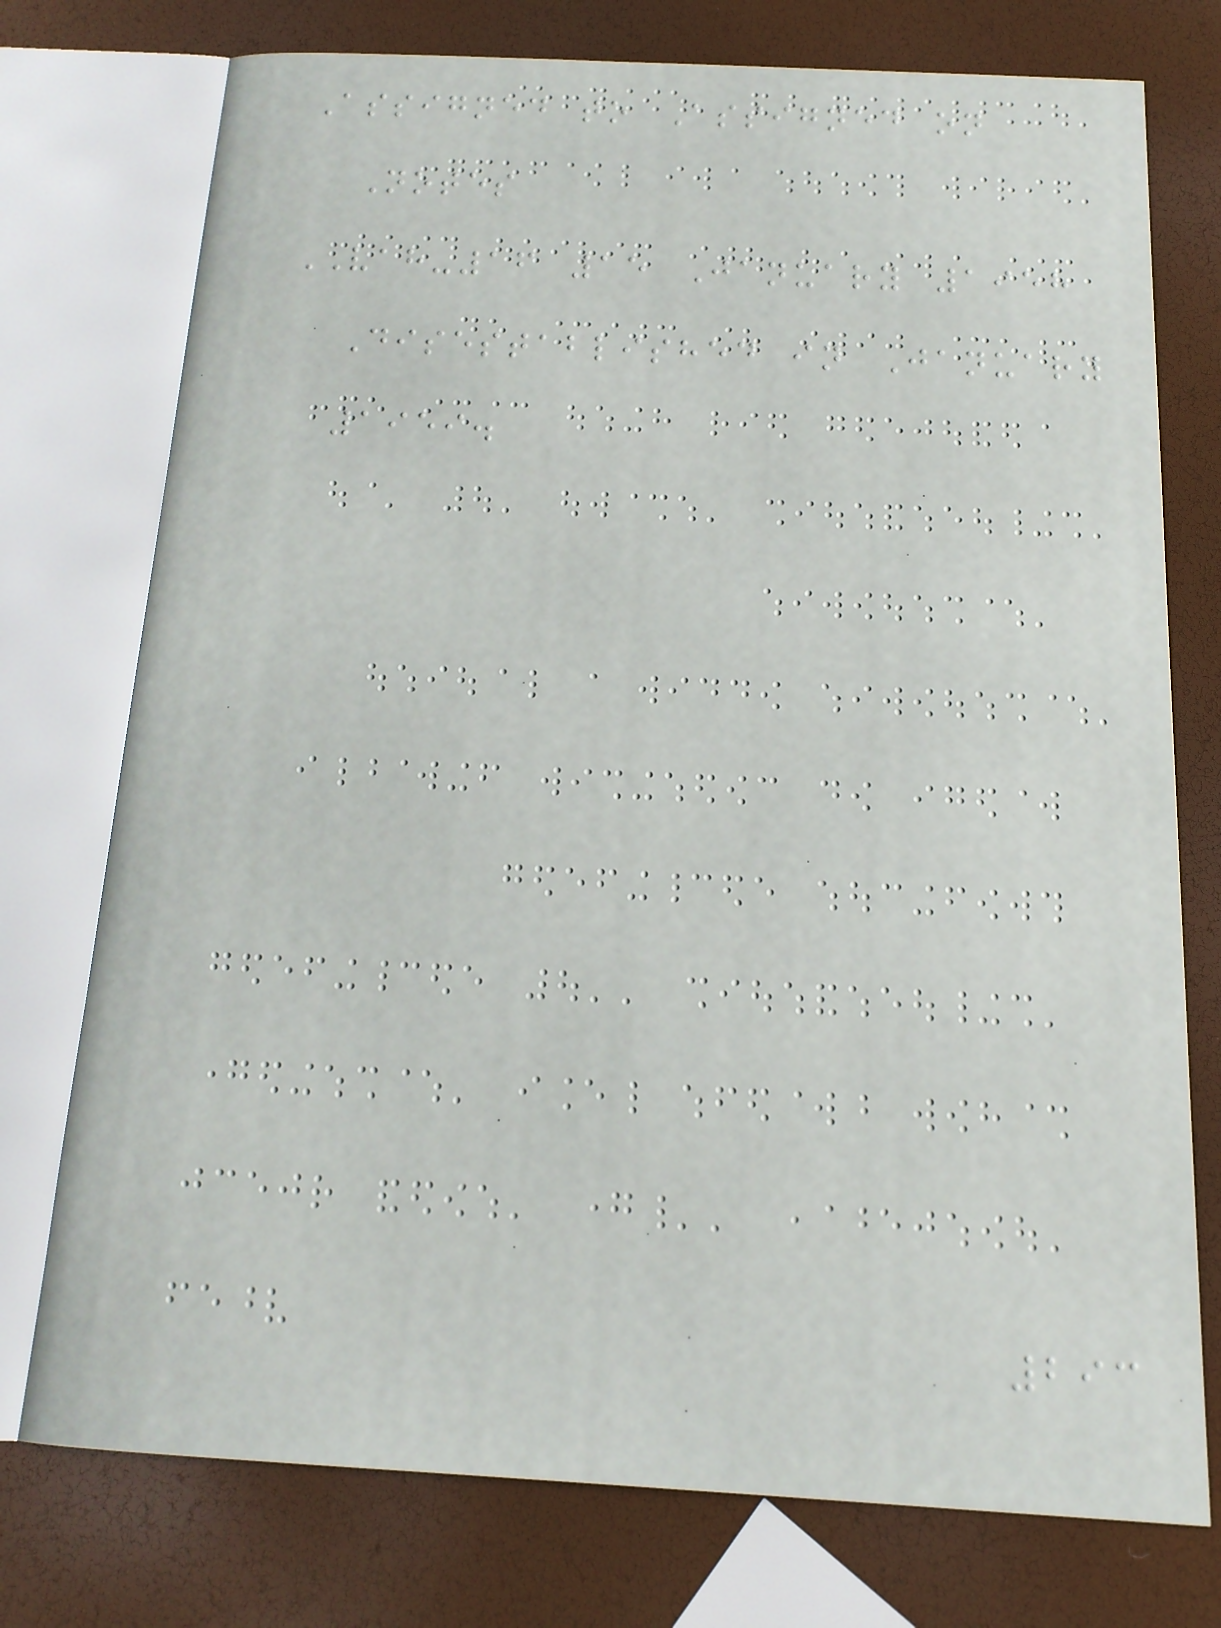Assigned to Assigned on
Notes
VAH-16 15 January 1958
Disestablished in January
1959.
293
